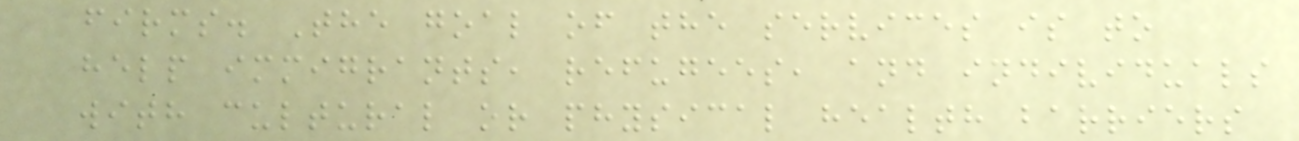firms. The goal of the services is to
help immigrants, refugees, and individuals
with cultural or physical health barriers
